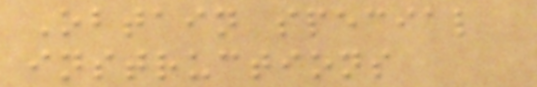Obtain special
instructions
